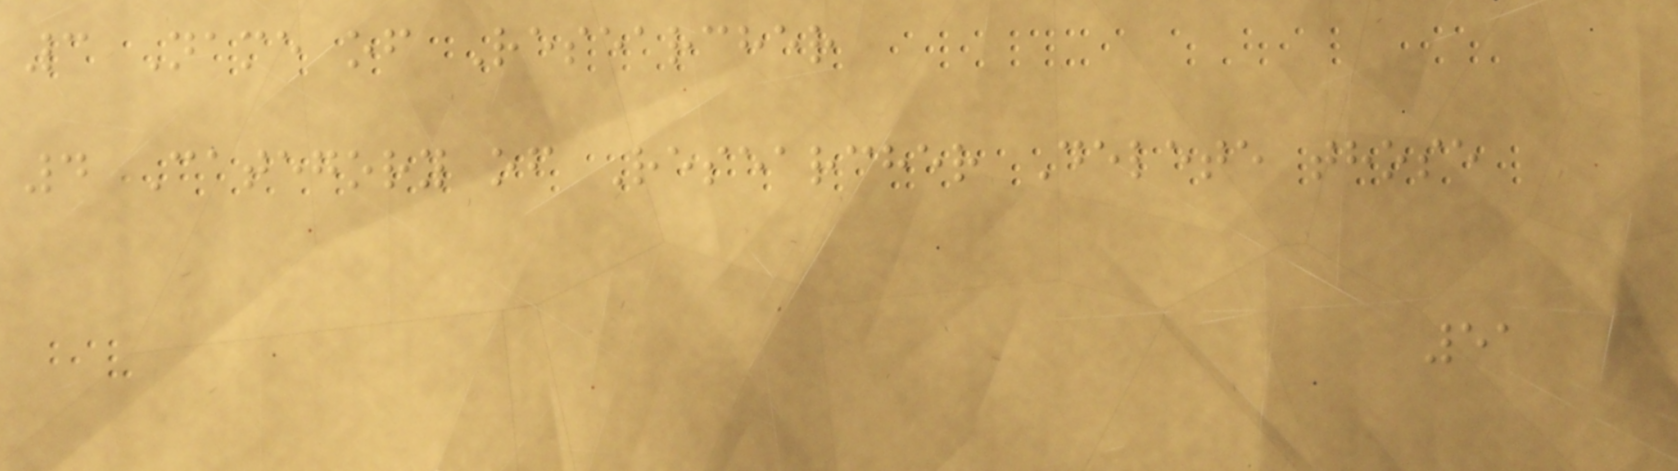3 Name of Researcher
4 Category of Researcher Delete those
51
